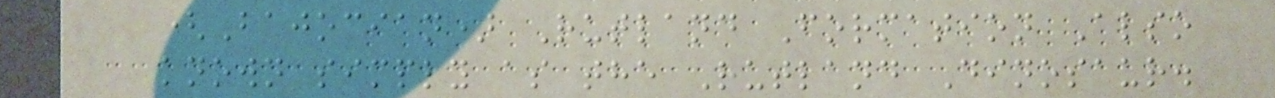(Bajocian) Rutland Formation Also
known simply as the Rutland Dinosaur.
